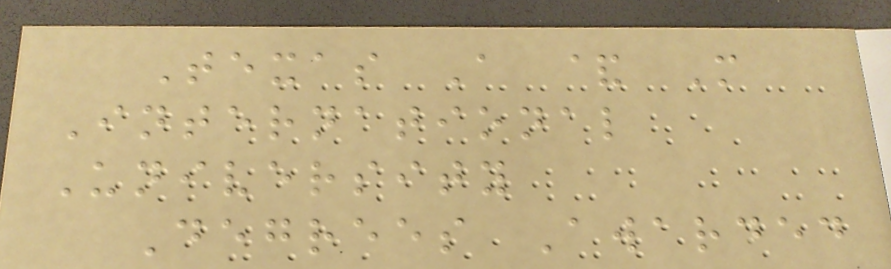Texas A & M
International
University
Degrees Awarded
